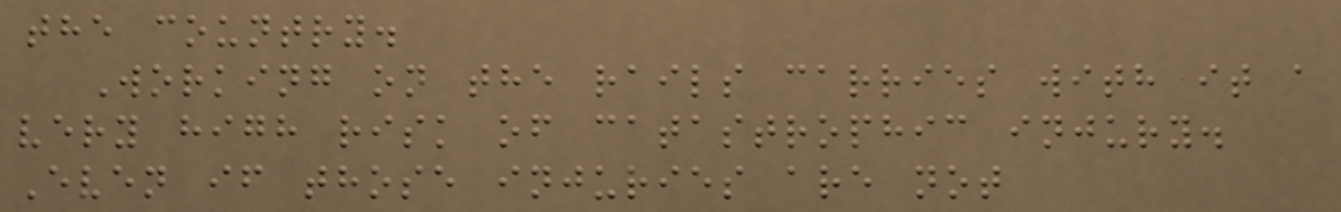the country.
Working on the rails carries with it a
very high risk of catastrophic injury.
Even if those injuries are not
